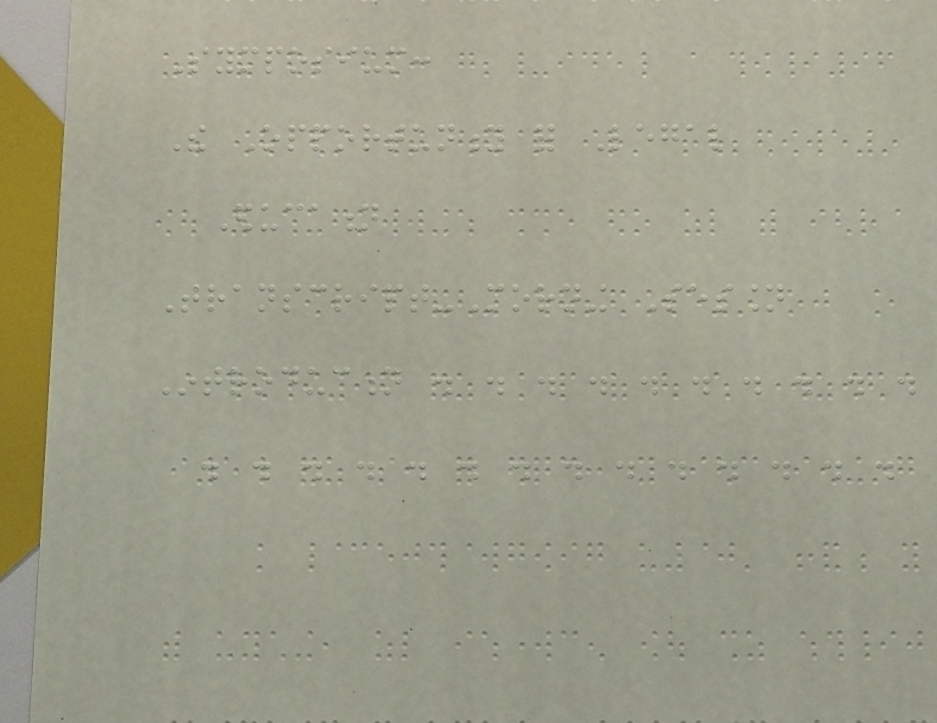Symposium:
The Opportunity for Legal
Education
Transcript-Morning Session
Introduction . . . . . . . . . .
. . . . . . . . . . . . . .
